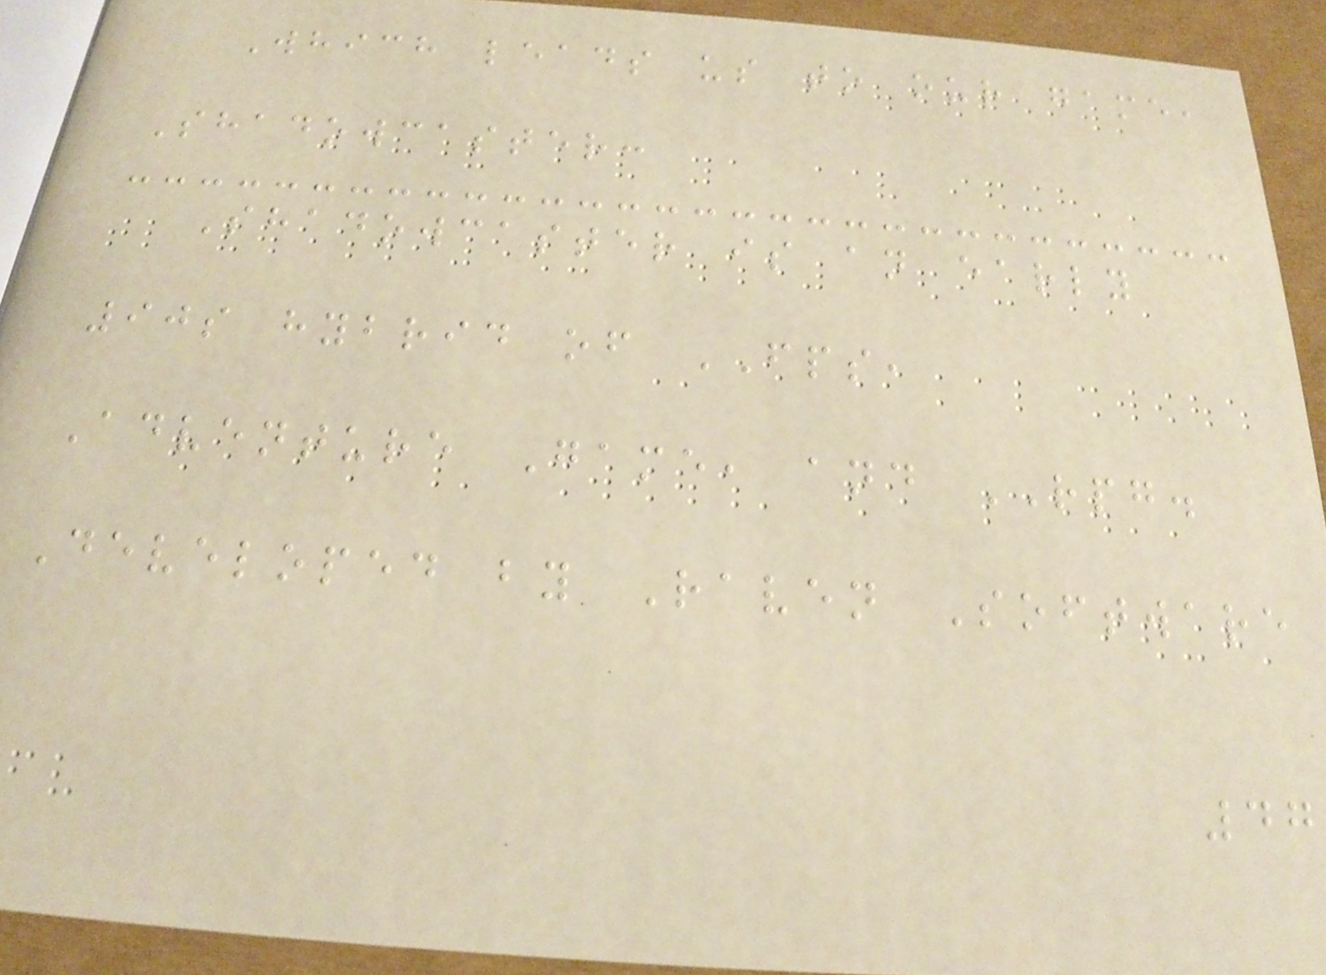Which leads us to our game,
Shadowcaster:
Shadowcaster is an early
90s hybrid of FPS,
Adventure Game, and RPG.
Developed by Raven Software
47
